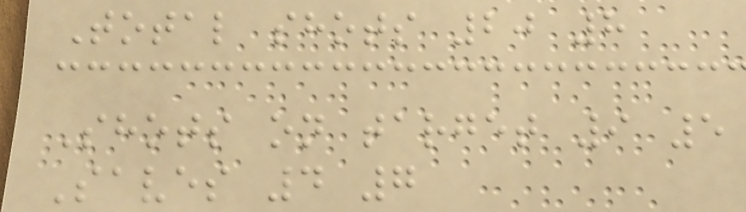Total shots 20 8
Shots on target 9 5
Saves 4 7
